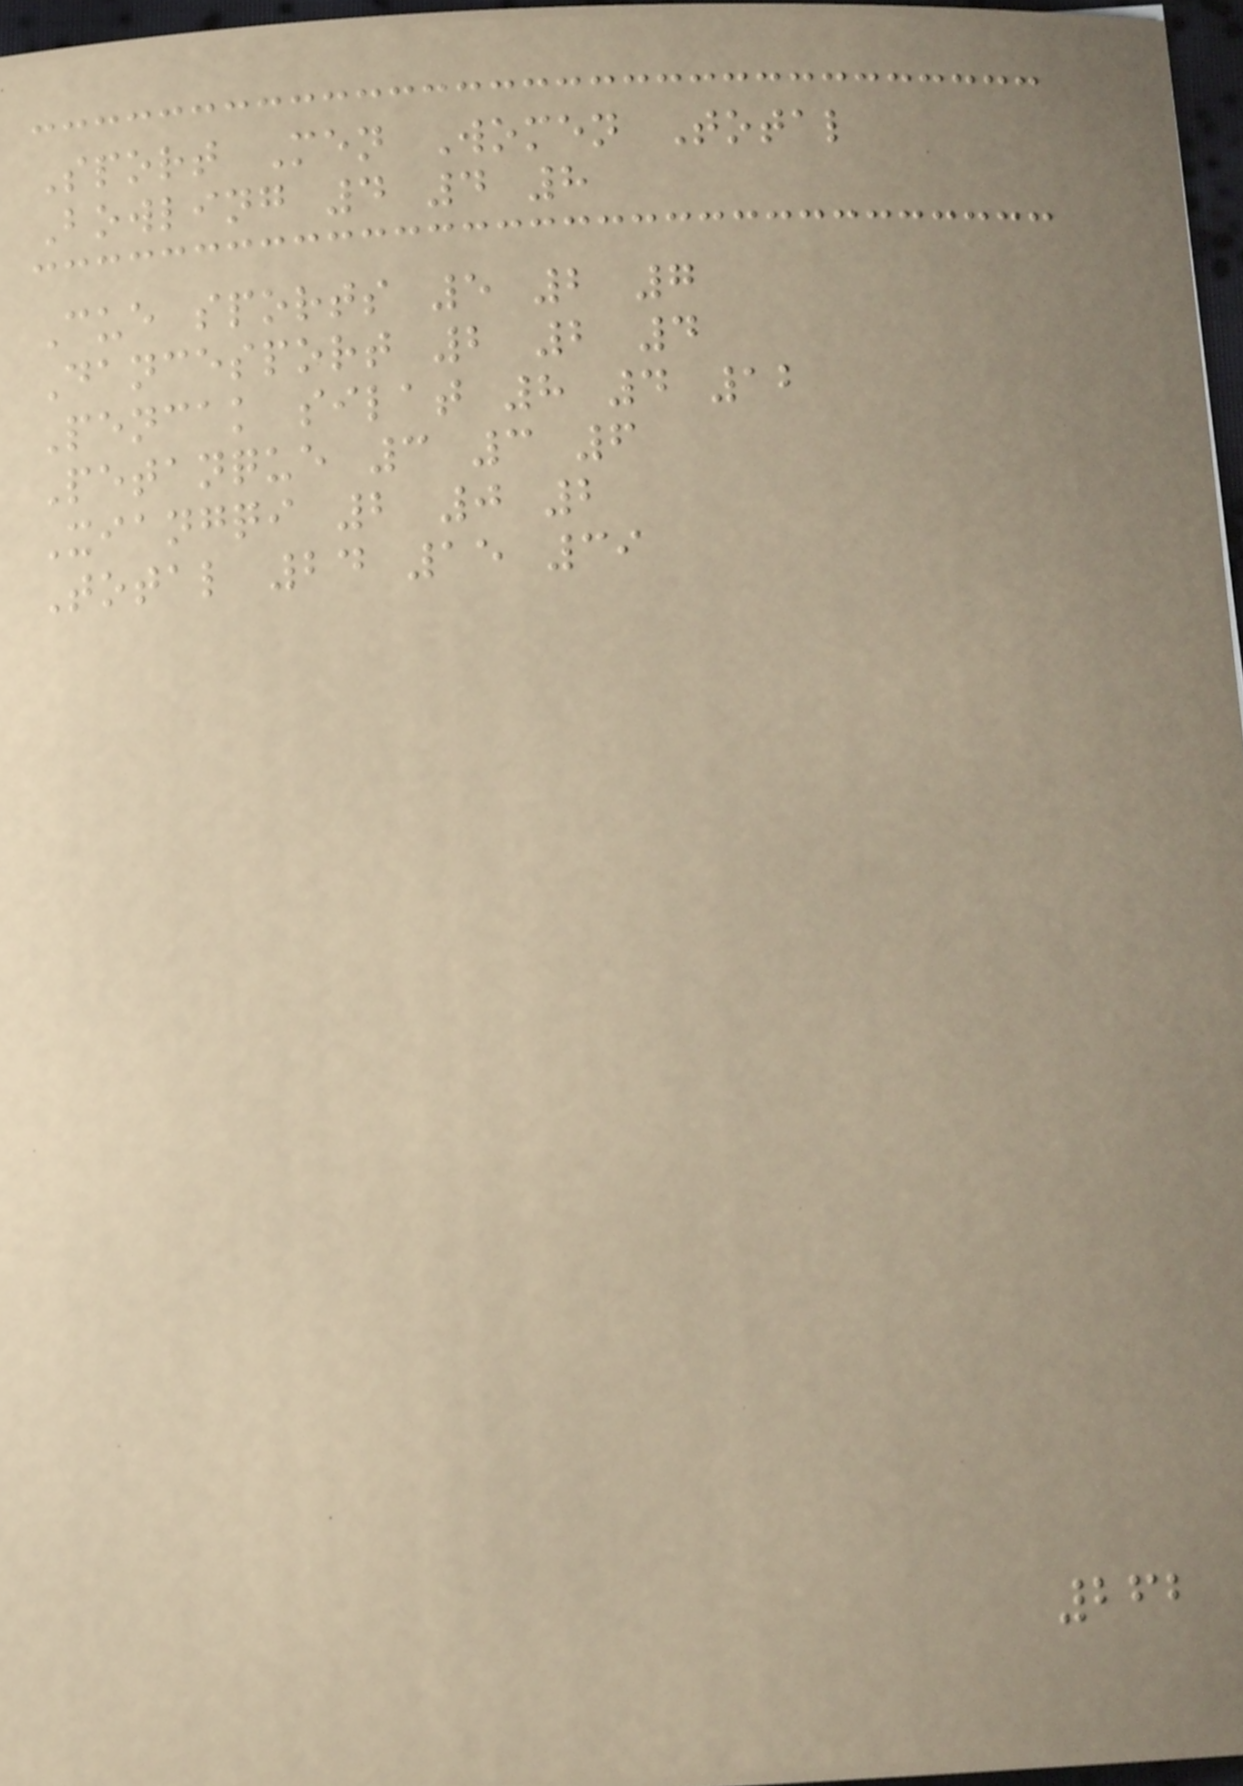Sport Men Women Total
Bowling 4 4 8
Cue sports 5 2 7
Dancesport 2 2 4
Pencak silat 8 4 12
Petanque 3 3 6
Xiangqi 2 0 2
Total 24 15 39
262
